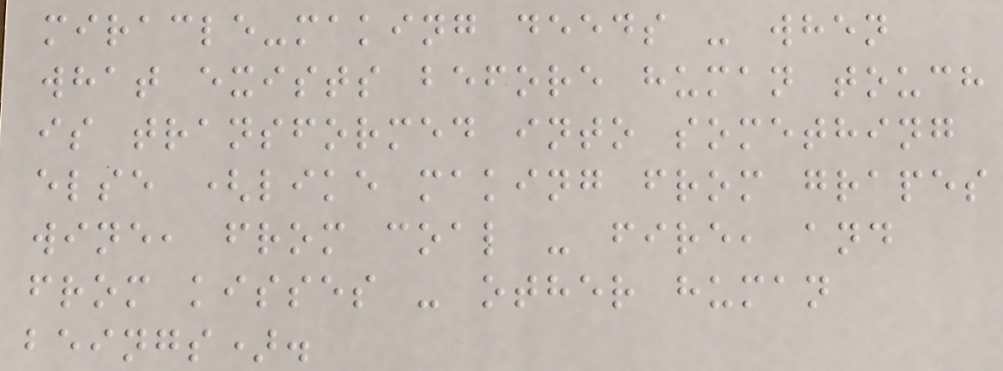miracle-making deeds - when
what exists before human touch
is transformed into something
else (like making from grapes
wine, from coal - fire, and
from kisses - other human
beings).
